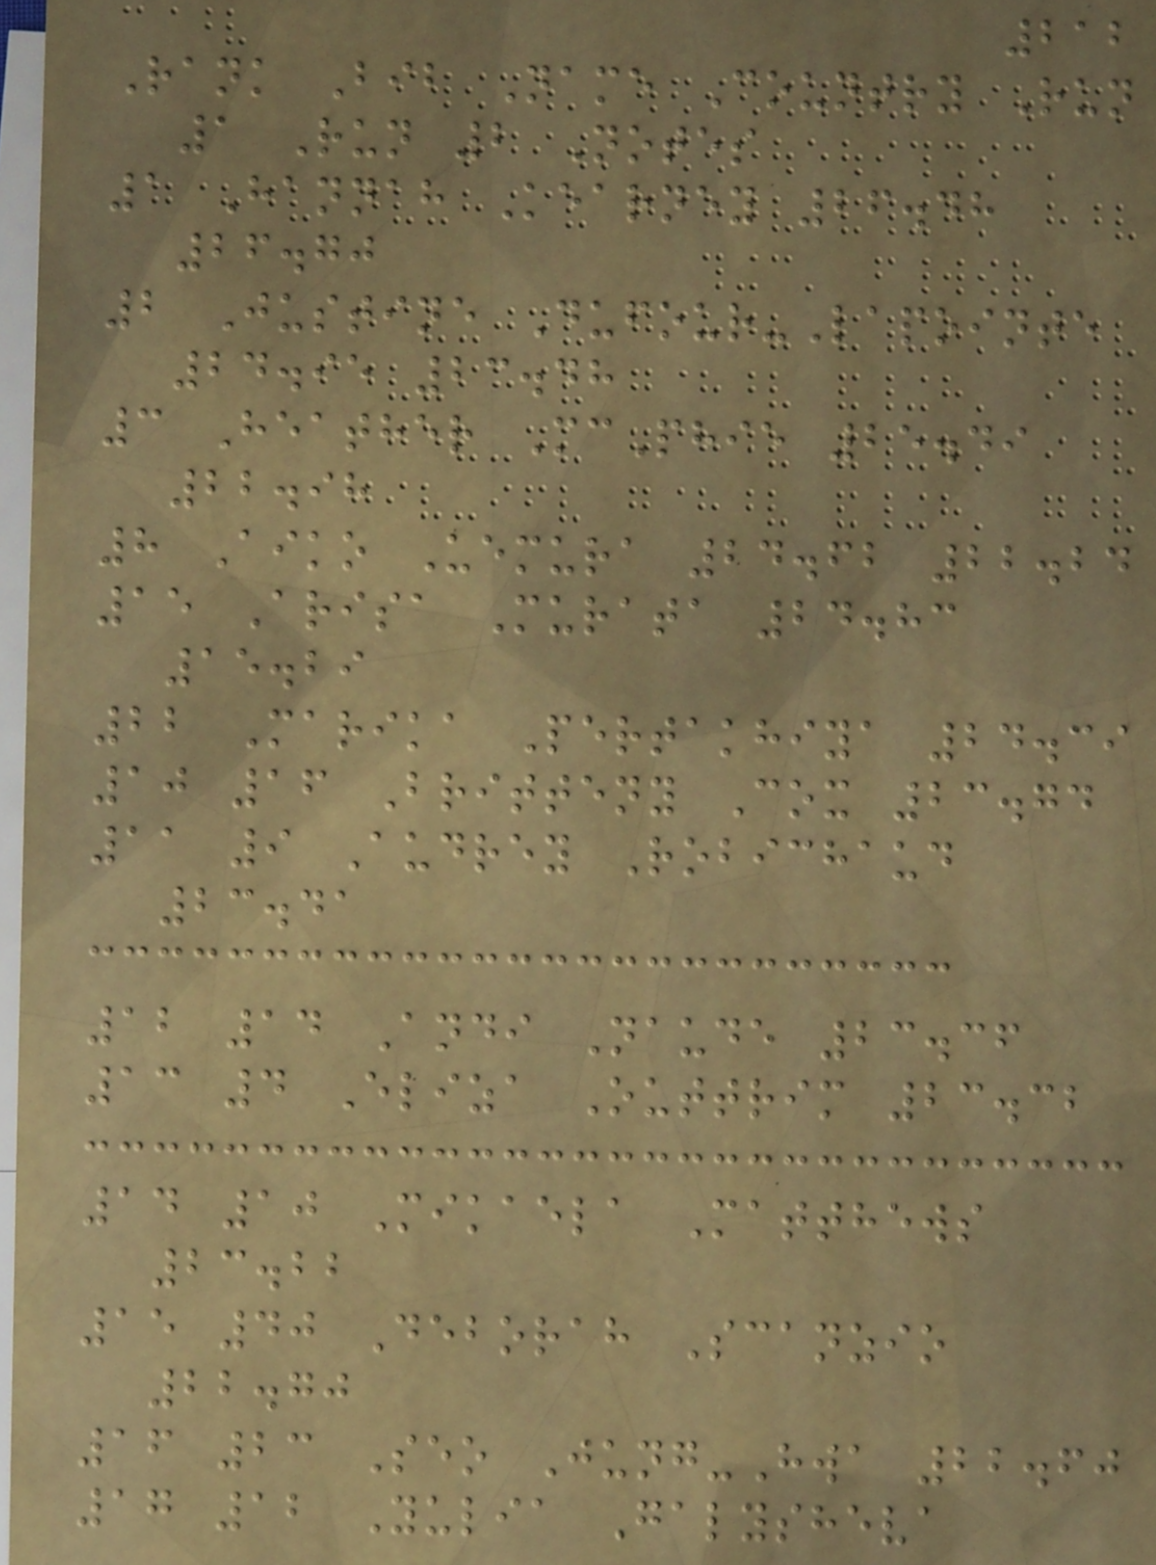212
Rank Bib Name Country Run
1 Run 2 Notes
1 Hannah Kearney 26.48
26.70
2 Justine Dufour-Lapointe
24.95 23.48
3 Heather McPhie 25.49
22.98
8 Aiko Uemura 24.62 22.24
15 Arisa Murata 24.83
15.29
22 Marika Pertakhiya 24.39
10 16 Britteny Cox 23.74
11 9 Audrey Robichaud
23.41
12 14 Andi Naude 23.36
13 4 Eliza Outtrim 23.32
14 10 Mikaela Matthews
23.22
15 40 Deborah Scanzio
22.70
16 23 Seo Jung-Hwa 22.60
17 12 Yulia Galysheva
